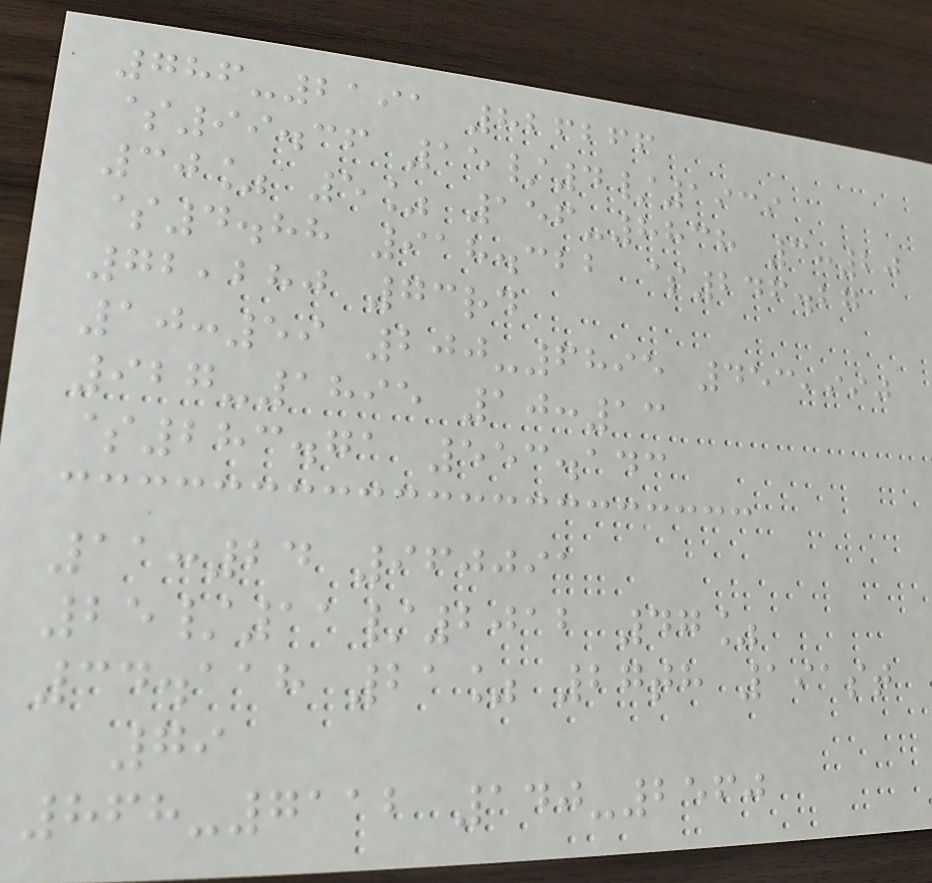786-2191 826266
$99.36 15/4/1939
30% 5% 156-8838 3:20
$4.88 918.322 $246.27
72,280 73rd
10:59 200-6895 453,990
927-1895 10:13
$283.71 553.143
11:24 960091
25/11/2012 47%
34.118 21% 27th 191st
79
868-7112 140-2560
